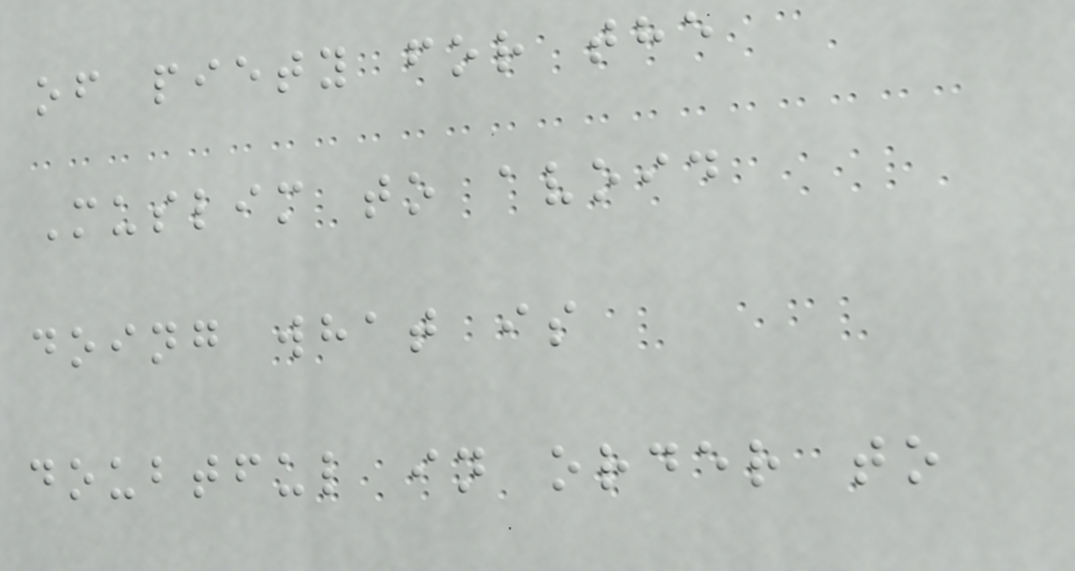of piety for the
Muslim to avoid
doing what is
doubtful in order to
